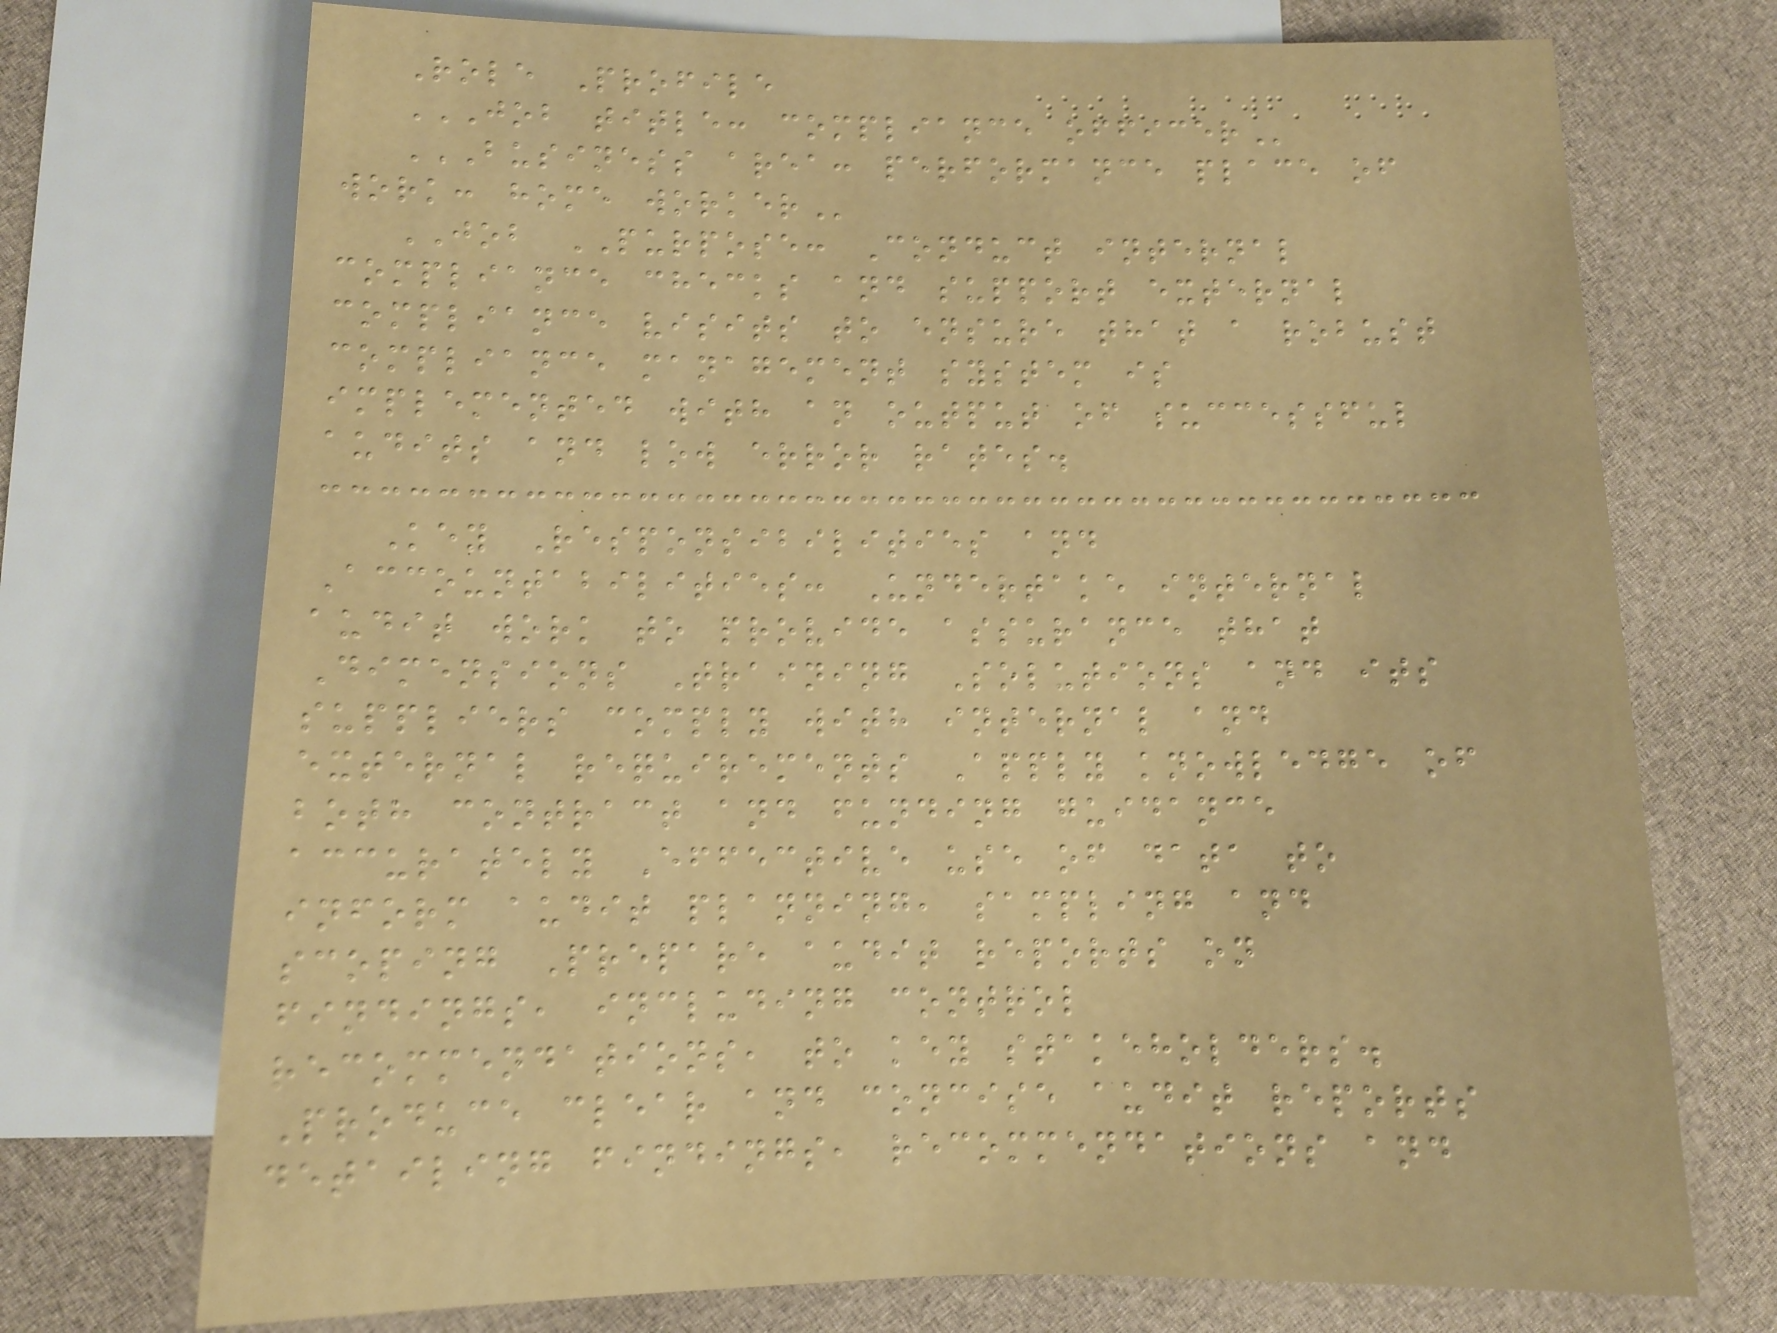Role Profile
JOB TITLE: COMPLIANCE OFFICER
BUSINESS AREA: PERFORMANCE PLACE OF
WORK: HOME WORKER
JOB PURPOSE: Conduct internal
compliance checks and support external
compliance visits to ensure that a robust
compliance management system is
implemented with an output of successful
audits and low error rates.
Key Responsibilities and
Accountabilities: Undertake internal
audit work to provide assurance that
Dimensions Training Solutions and its
suppliers comply with internal and
external requirements Apply knowledge of
both contract and funding guidance
accurately Effective use of data to
inform audit planning, sampling and
scoping Prepare audit reports on
findings, including control
recommendations, to key stakeholders.
Produce clear and concise audit reports
detailing findings, recommendations and
